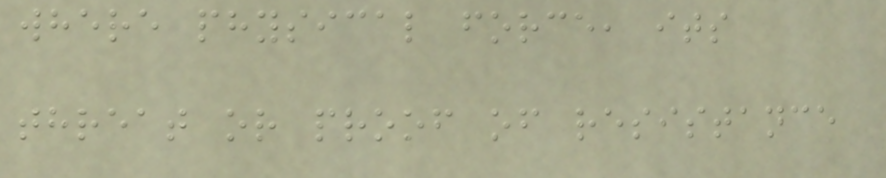where physical force, its
threat or proof of resistance
